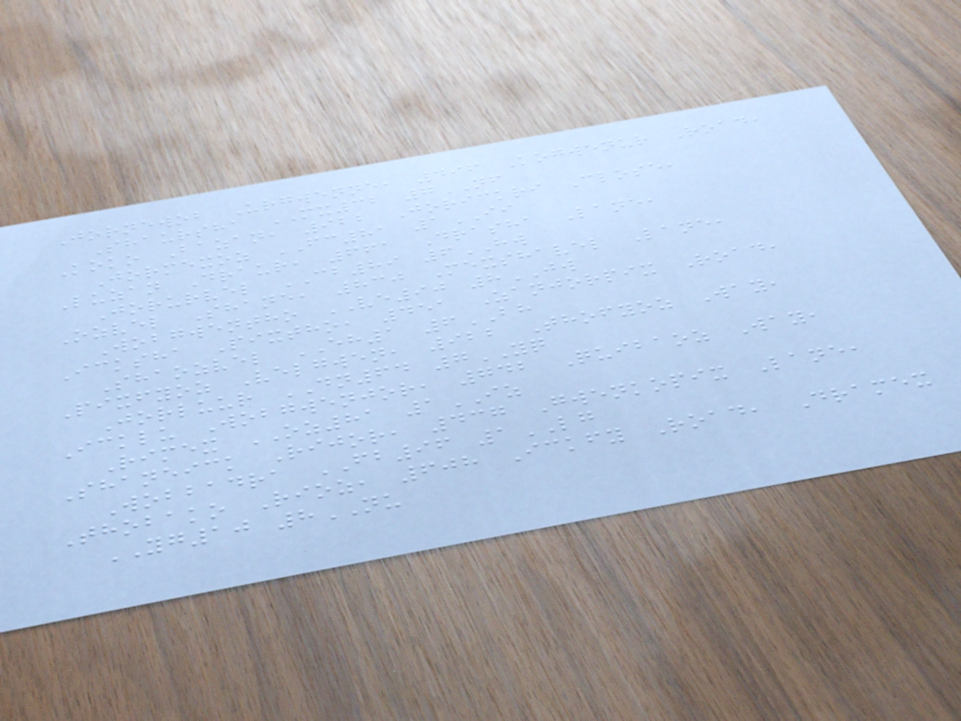Jornewob Urgwenne, 496 Kogwenur Road,
Shaursha MX32 7NF
Koko Bazan, 922 Jorickri Close,
Jormexoz FC81 1II
Luzan Draur, 661 Drasha Lane,
Jorurvel CB89 6HW
Ozvel Shane, 830 Mexshavel Lane,
Wobgwentho VE90 8JW
Icksha Pixtho, 451 Zanjorpix Road,
Shaozvel EH1 6BH
Pixfyoz Velgwen, 922 Thofyoz Way,
Jorluur DN64 7YQ
Icklu Wobgwenjor, 742 Quibaoz Way,
Rimex OZ81 1IZ
Shaneick Rijor, 437 Gwenkopix Lane,
Wobbadra FB96 1LG
Thobako Rioz, 608 Ickfy Road, Dramex
YG10 8NU
